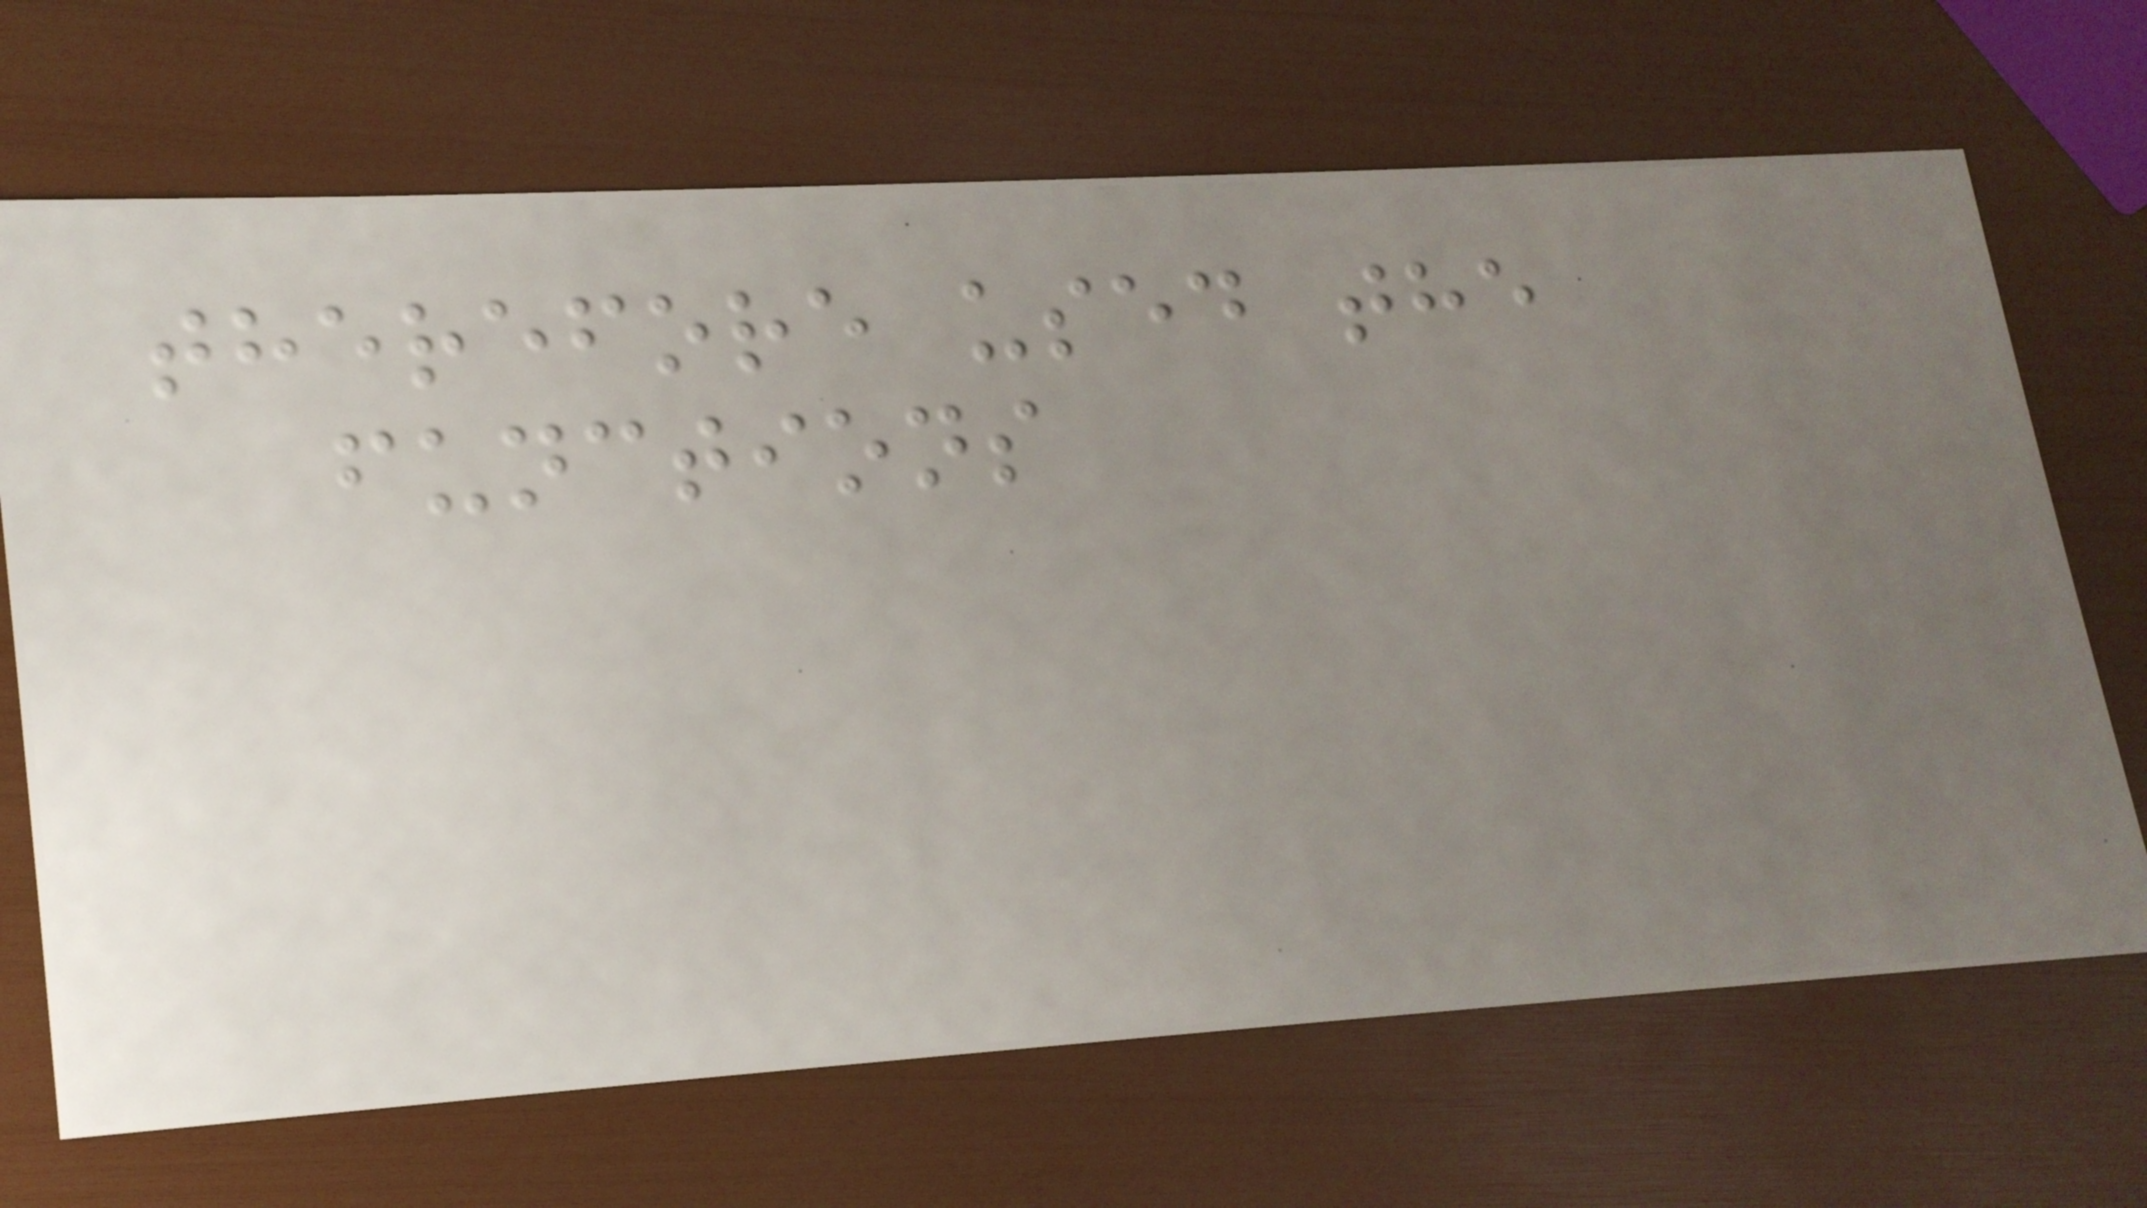therefore used the
functions
